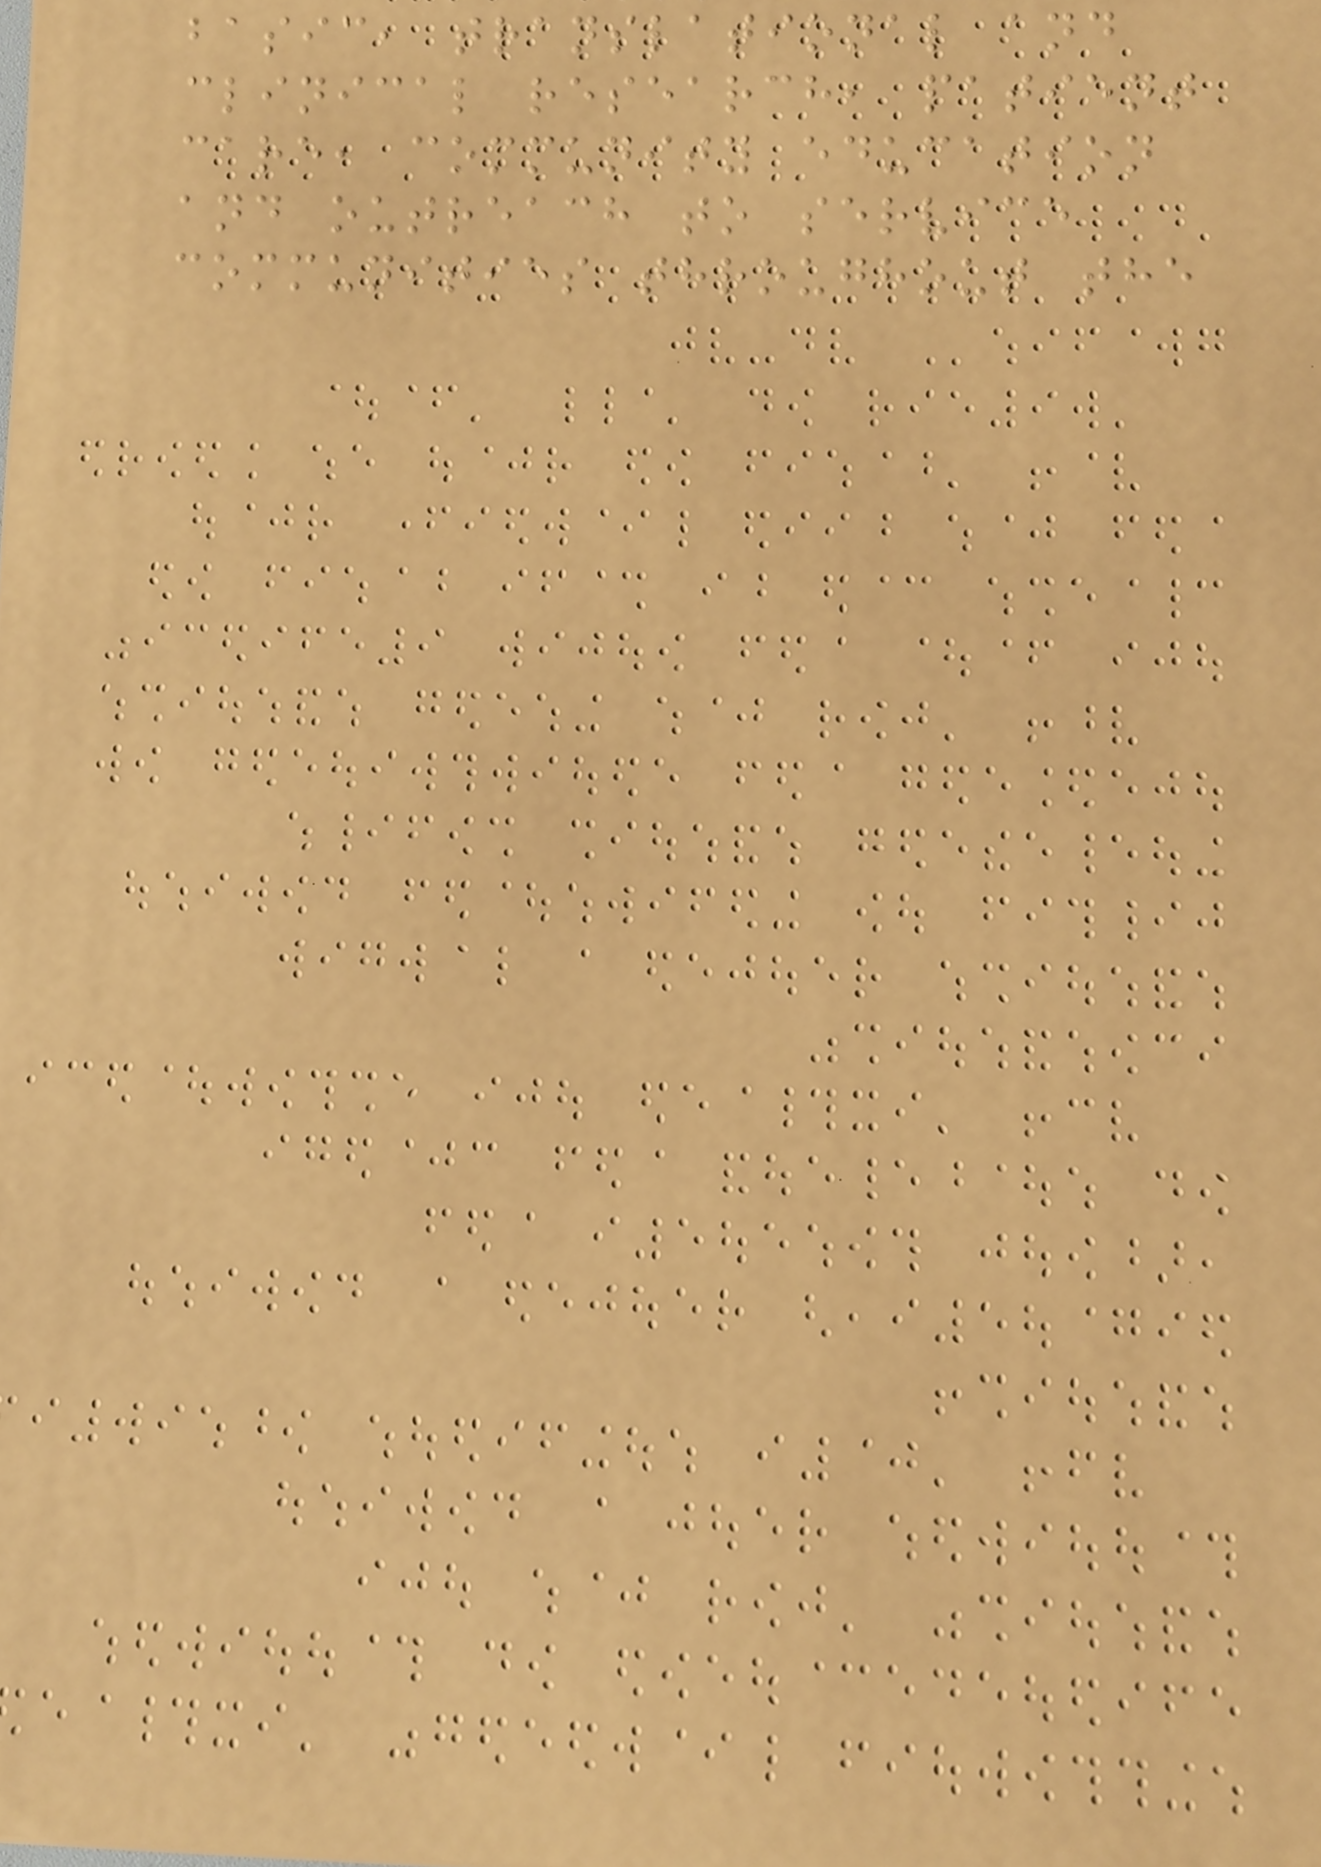basic, translational and
clinical research, patient
care, community education
and outreach to service
communities throughout the
